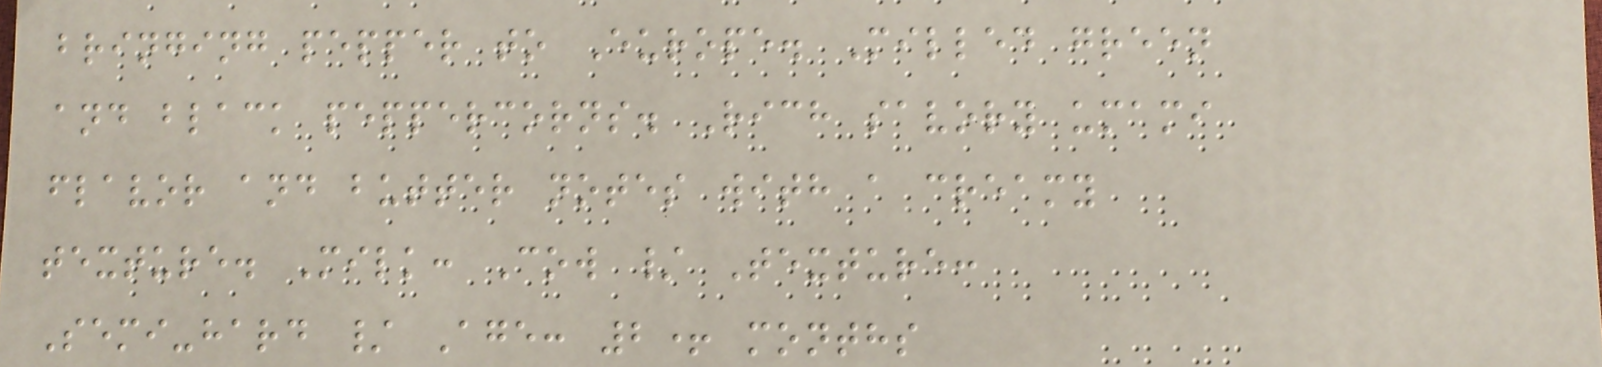bringing pepper to Europe. Milled green
and black peppercorns. Rich savory umami
flavor and butter notes with a creamy
texture. Milk: Cow / Texture:
Semi-hard / Age: 2+ months
